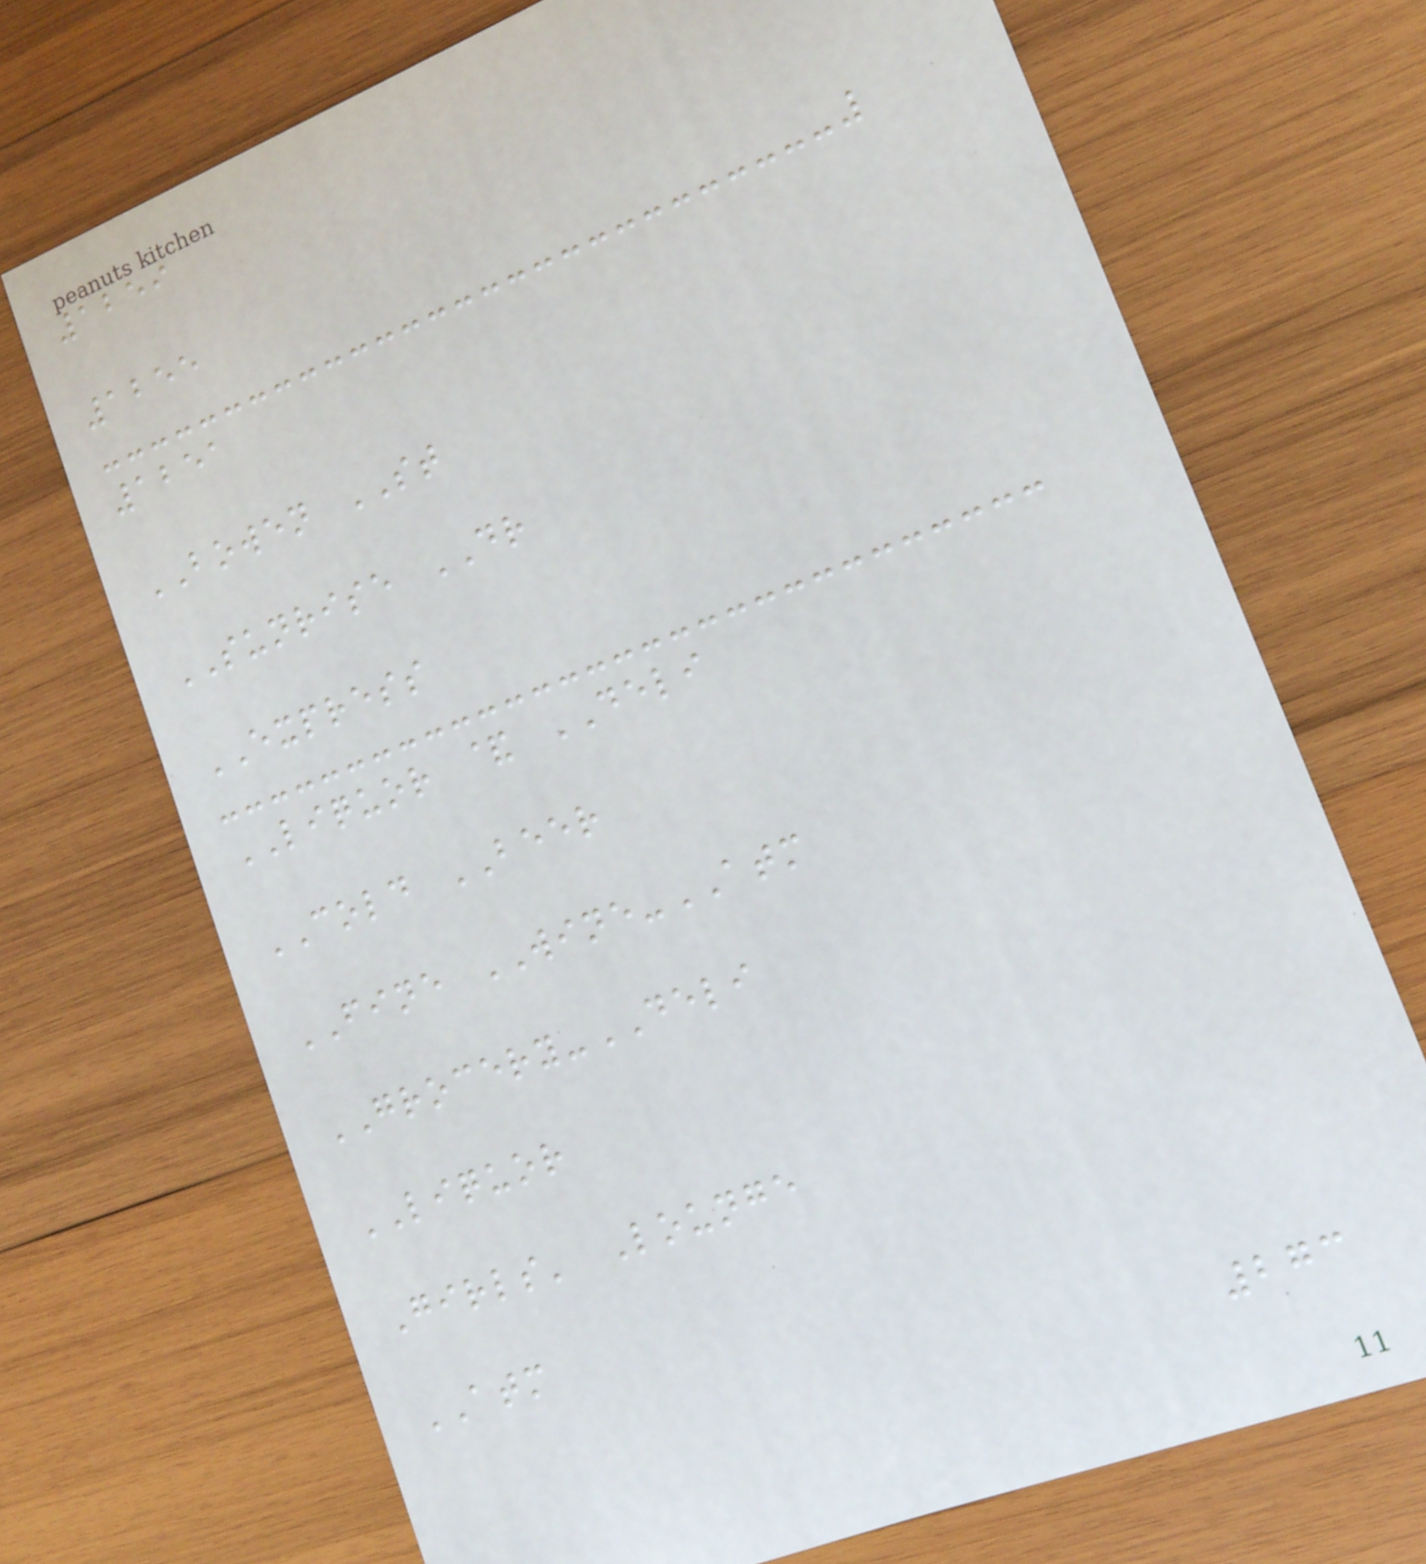1259
1255
1251
BOWEN ST
SUNRISE DR
EXPRESS
LIQUOR & DELI
COLD BEER
FINE WINE-ATM
GROCERY-DELI
LIQUOR
Girls' Lounge
ATM
273
